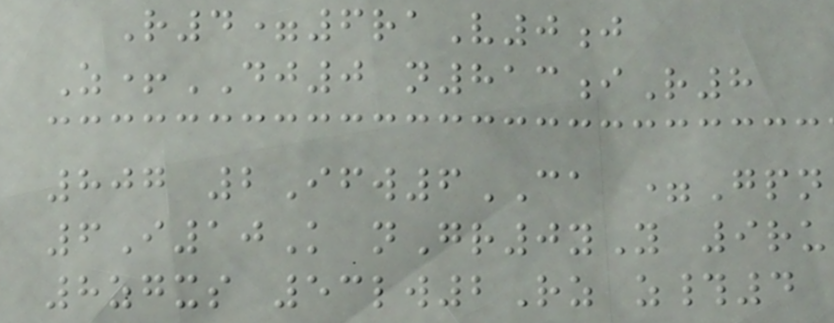R4=6raV0j
Z+DJ0 n813iR8
807 2Ifw6CA =Gpn
6I10K nGr0yY 9ru
8zgxs 53lw2Rz z#4
